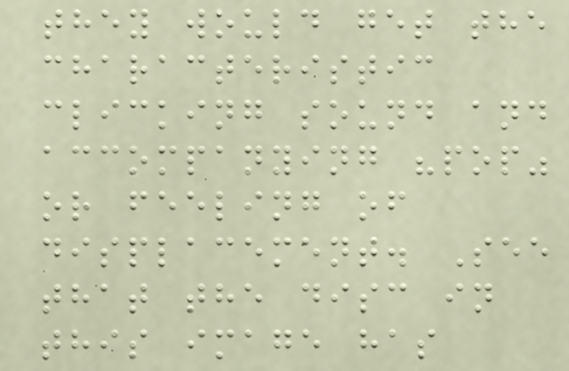they would get the
characteristic
clicking sound and
accompanying "pop"
or feeling of
displacement. See
that the disc in
this image has
